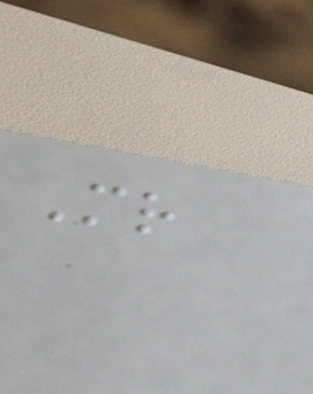Mr
